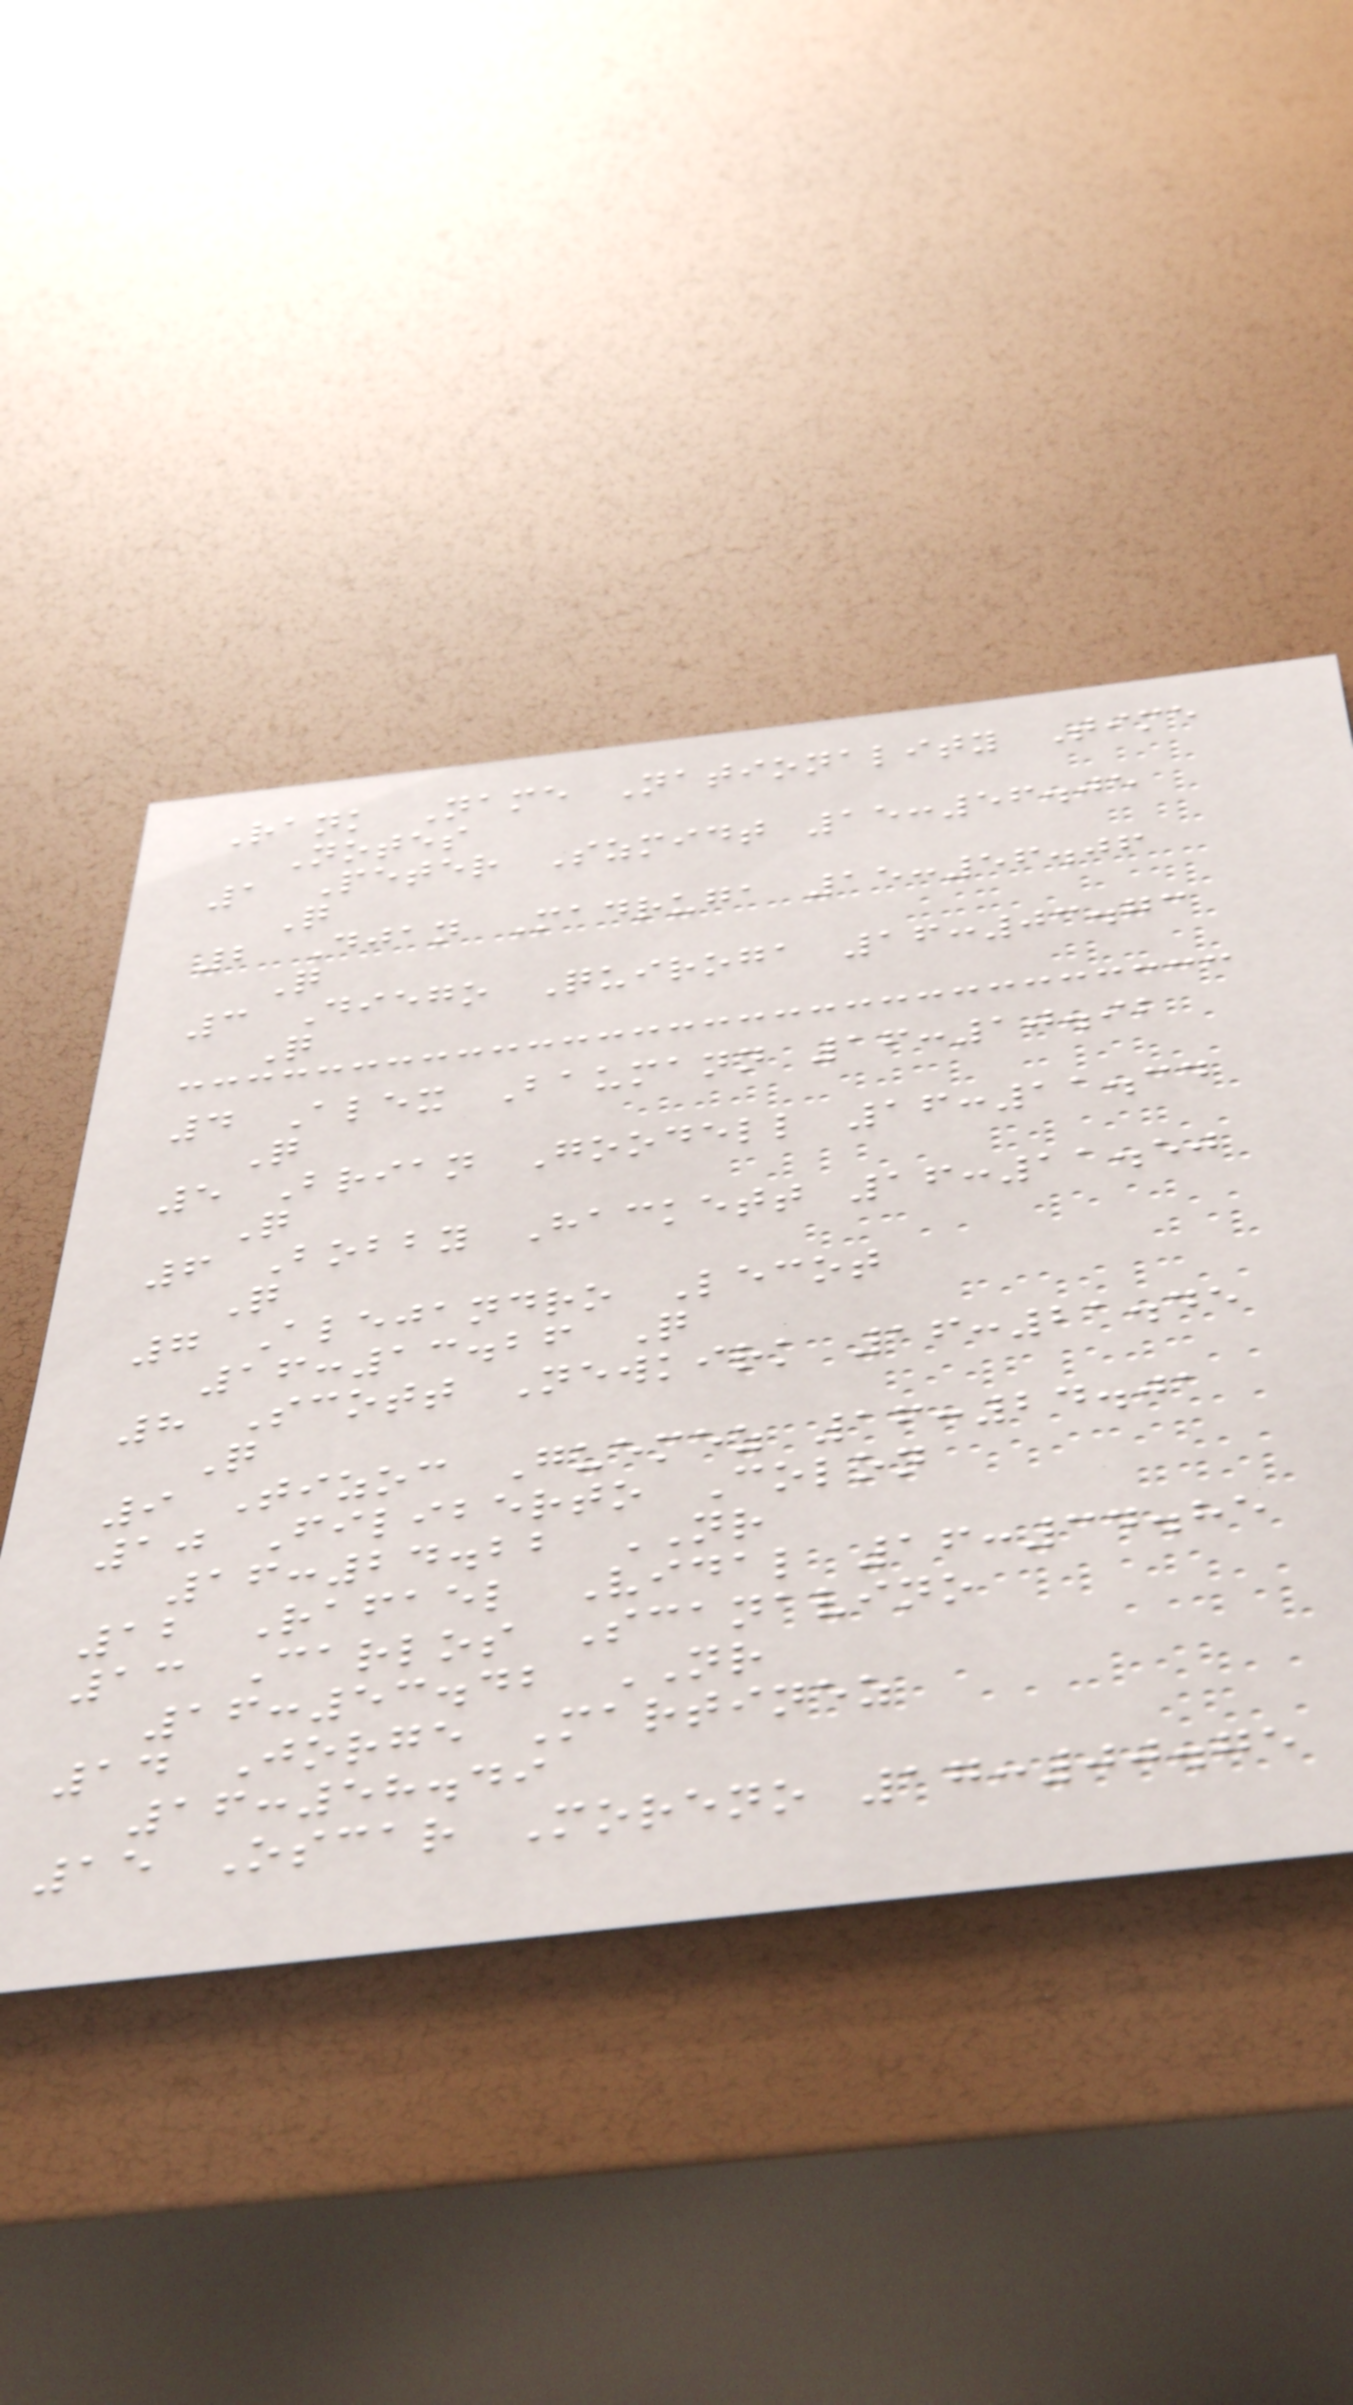Rank Name Nationality Time
Notes
1 Peter Szmidt 15:56.05
Q
2 Djan Madruga 15:56.06
Q
3 Diego Quiroga 16:03.73
Q
4 Alex Baumann 16:10.92
Q
5 Brian Goodell 16:11.34
Q
6 Bobby Hackett 16:11.50
Q
7 Alejandro Lecot
16:13.26 Q
8 Scott Newkirk 16:21.45
Q
9 Tizoc Guemez 16:24.01
10 Filiberto Colon
16:24.22 NR
12 Rafael Vidal 16:34.85
13 Carlos Scanavino
16:53.42 NR
14 Jorge Martinez
16:58.49
15 Oscar Moreno 17:00.75
